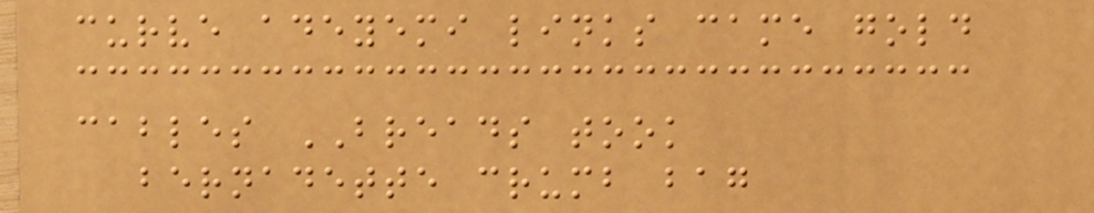curve adeyemi links came gold
cables BREADS took
bernadette crumb bag
